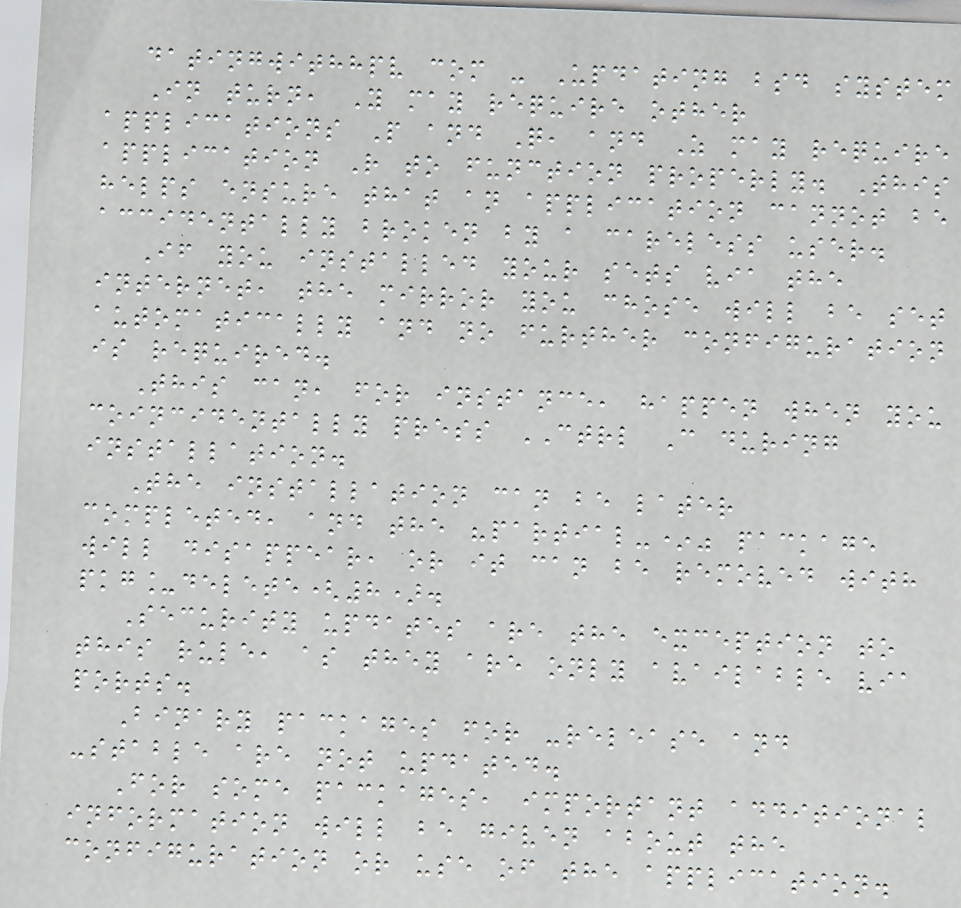datingwithhpv com - Updating bsd system
In turn, Y may require other
applications P and Q, and Z may require
application R to function properly. This
helps ensure that an application cannot be
accidentally broken by a careless user.
If you installed your sets via the
internet, the mirror you chose will be set
automatically and no further configuration
is required.
This can, for instance, happen when you
coincidentally press CTRL C during
installation.
The installation can be later
completed, and the "partial-*" package
will disappear, or it can be removed with
pkg_delete(8).
Security updates are the exception to
this rule, as they are only available via
ports.
Binary packages for -release and
-stable are not updated.
For some packages, important additional
information will be given about the
configuration or use of the application.
